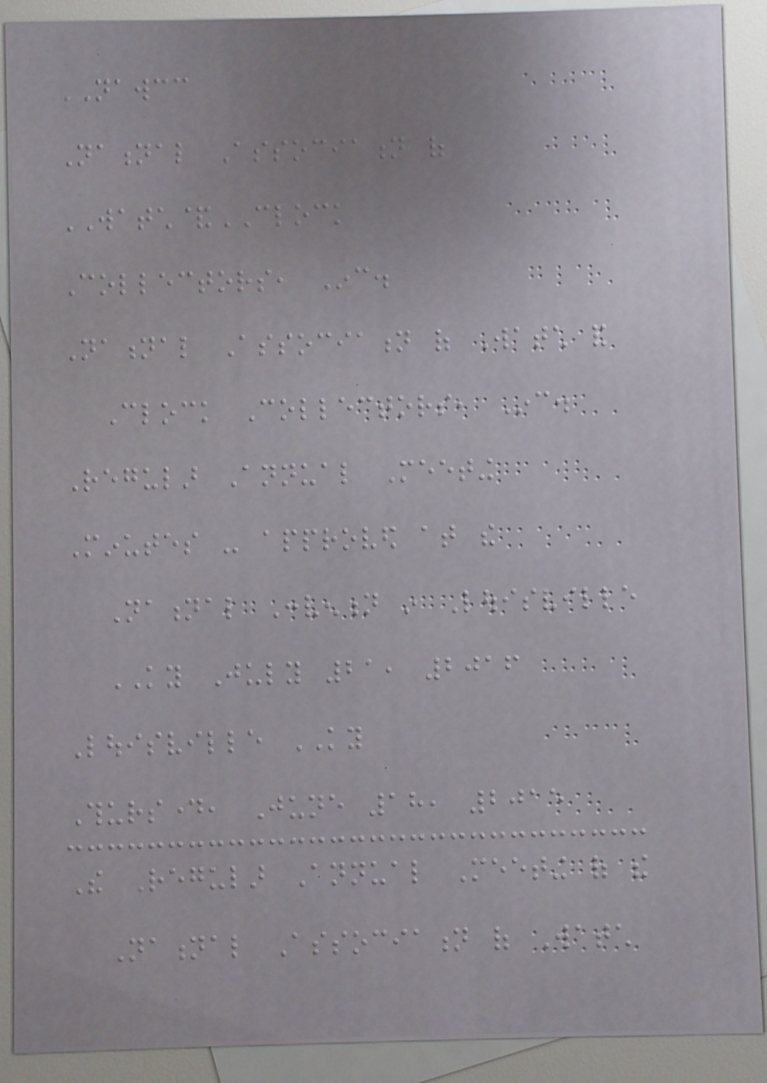NAWCC
National Association of
WATCH&CLOCK
Collectors, Inc.
National Association of Watch and
Clock Collectors, Inc.
Regular Annual Meeting
Minutes - approved at the
National Convention in Louisville
KY July 21, 2016
Louisville KY
Thursday, June 18, 2015
The Regular Annual Meeting of the
National Association of Watch
